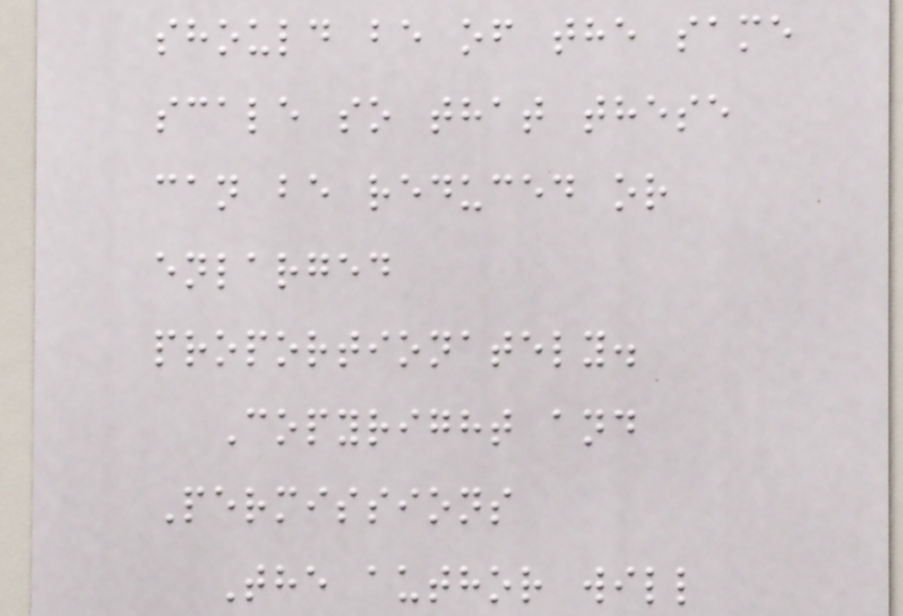should be of the same
scale so that these
can be reduced or
enlarged
proportionately.
Copyright and
Permissions
The author will
